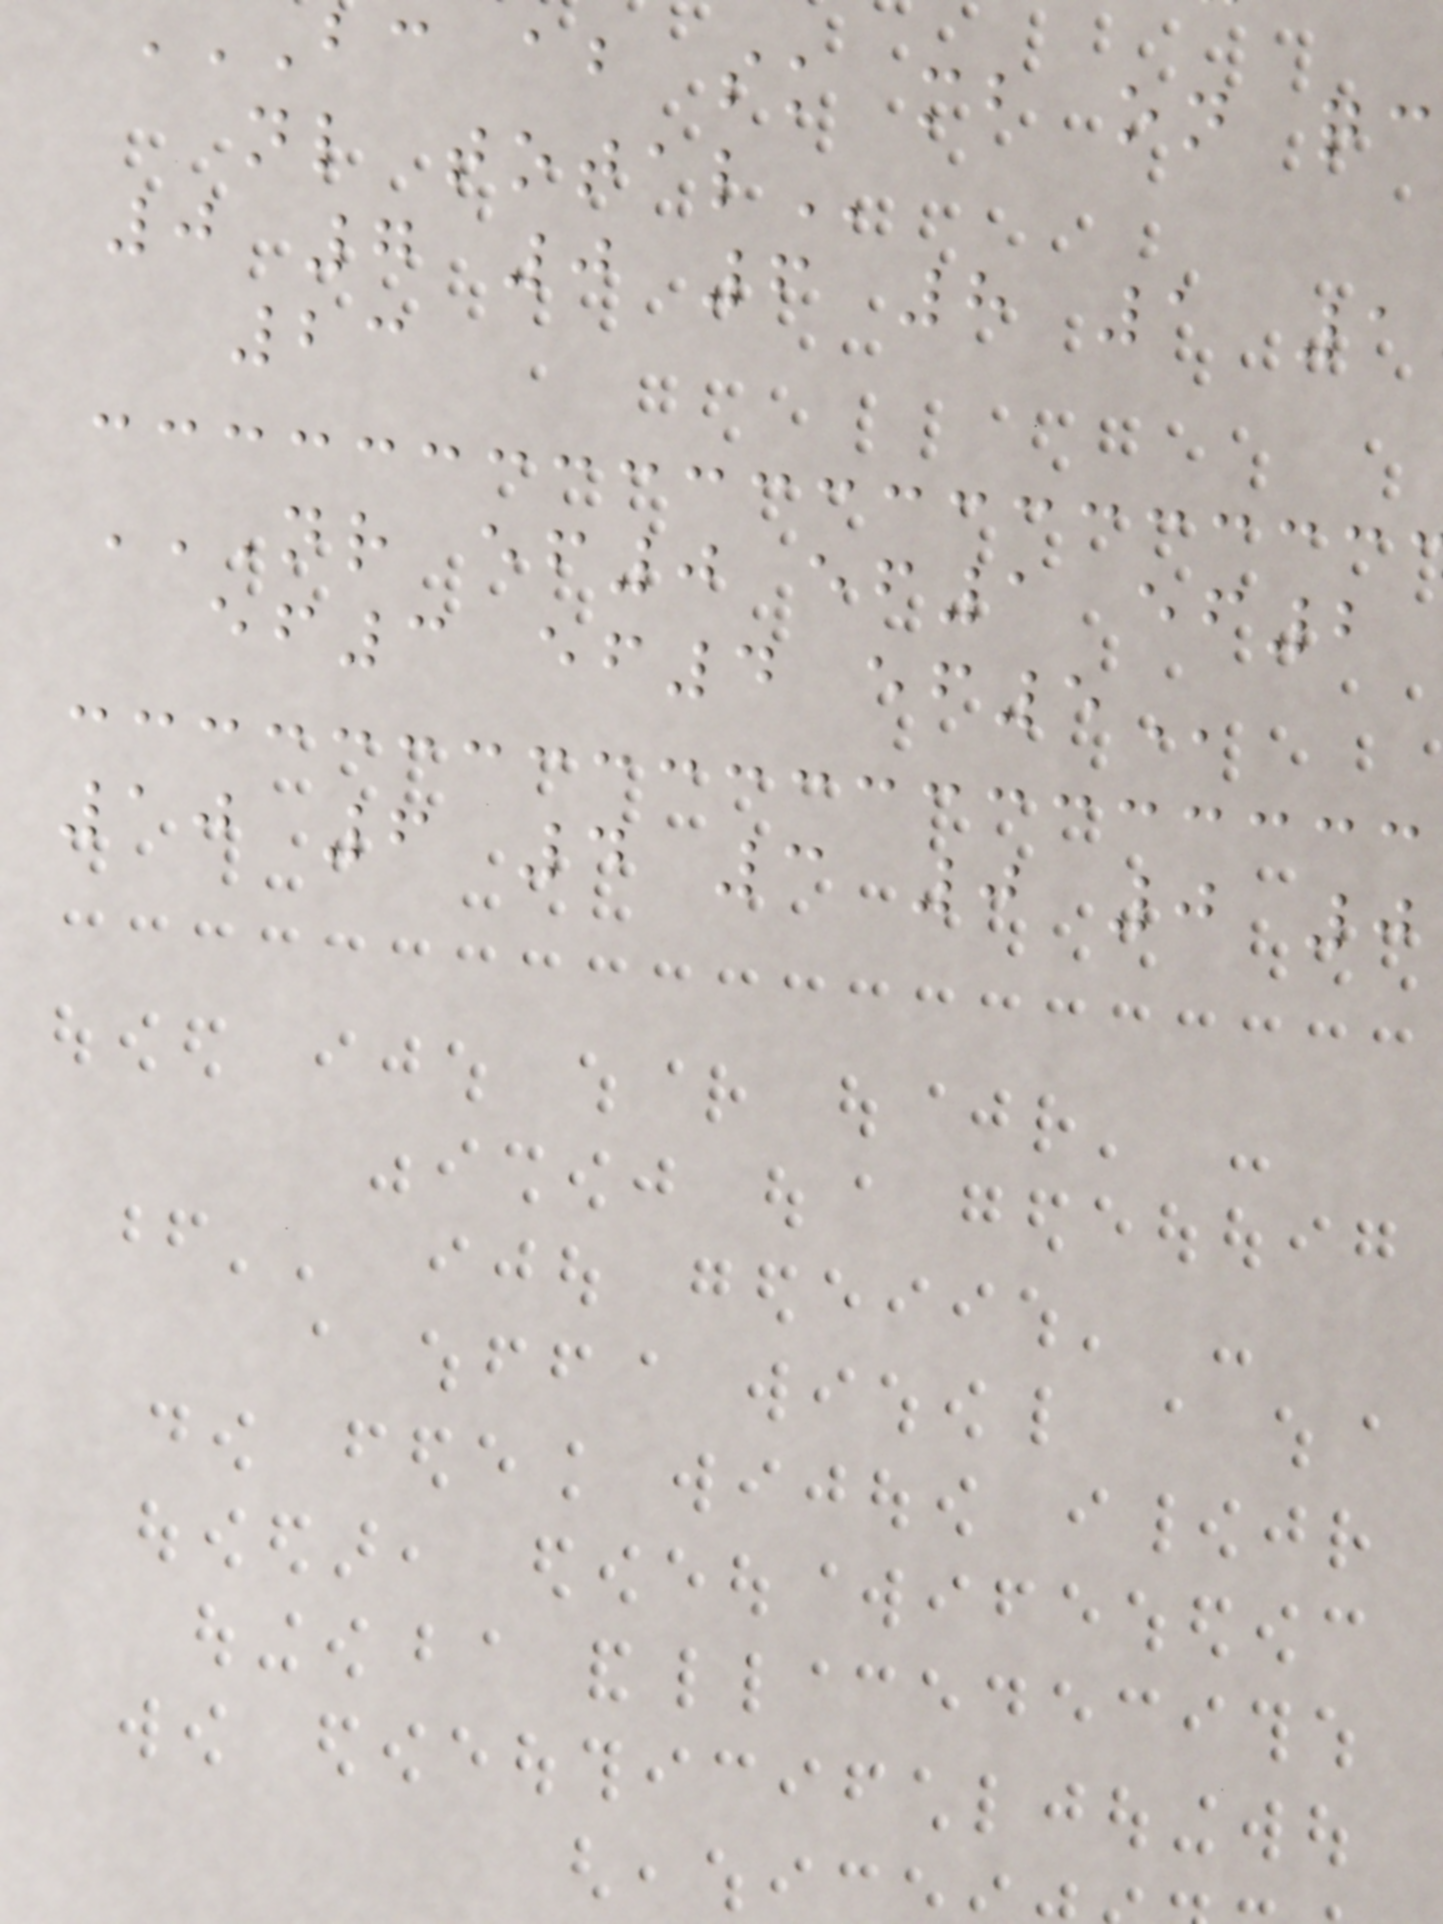bc ab sk mb on qc
0 7 0 6 8 1 1
23
NR EF0 EF1 EF2
ef3 ef4
10 6 4 3 0 0 0
